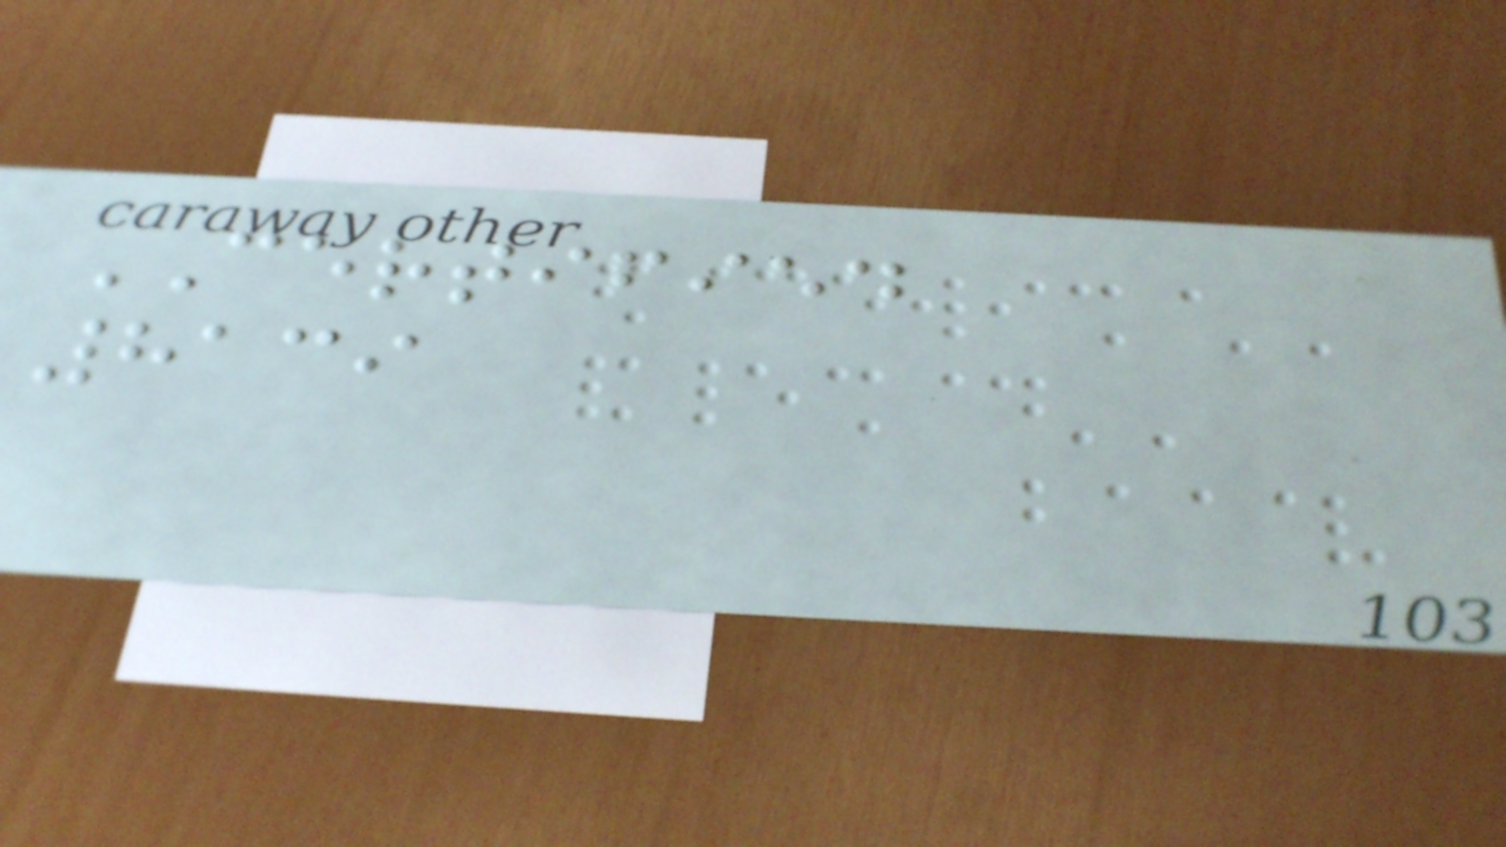CERTIFIED
8139
